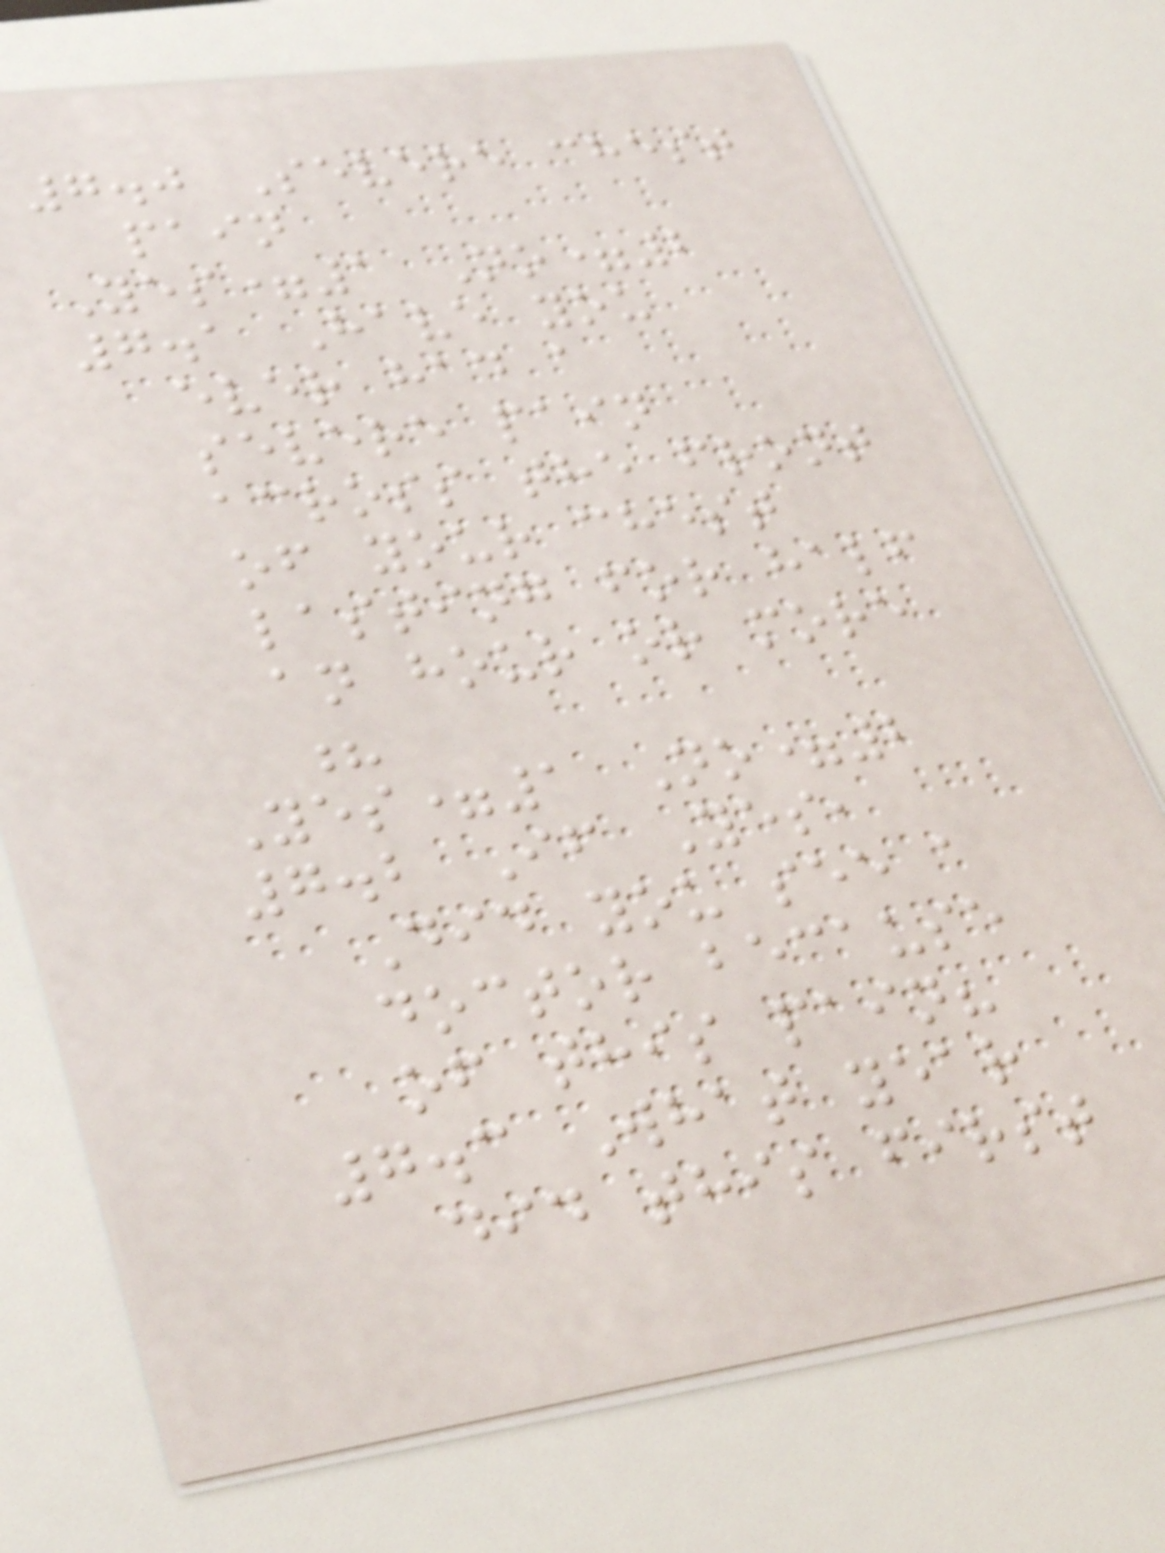7.0 Severe chest
pain
Yes=1 No=2
7.1 Have you
ever had a
severe pain
across the front
of your chest
lasting for half
an hour or more
?
Yes=1 No=2
7.2 If Yes,
Did you see a
doctor because
of this pain?
7.3 What year
did this first
